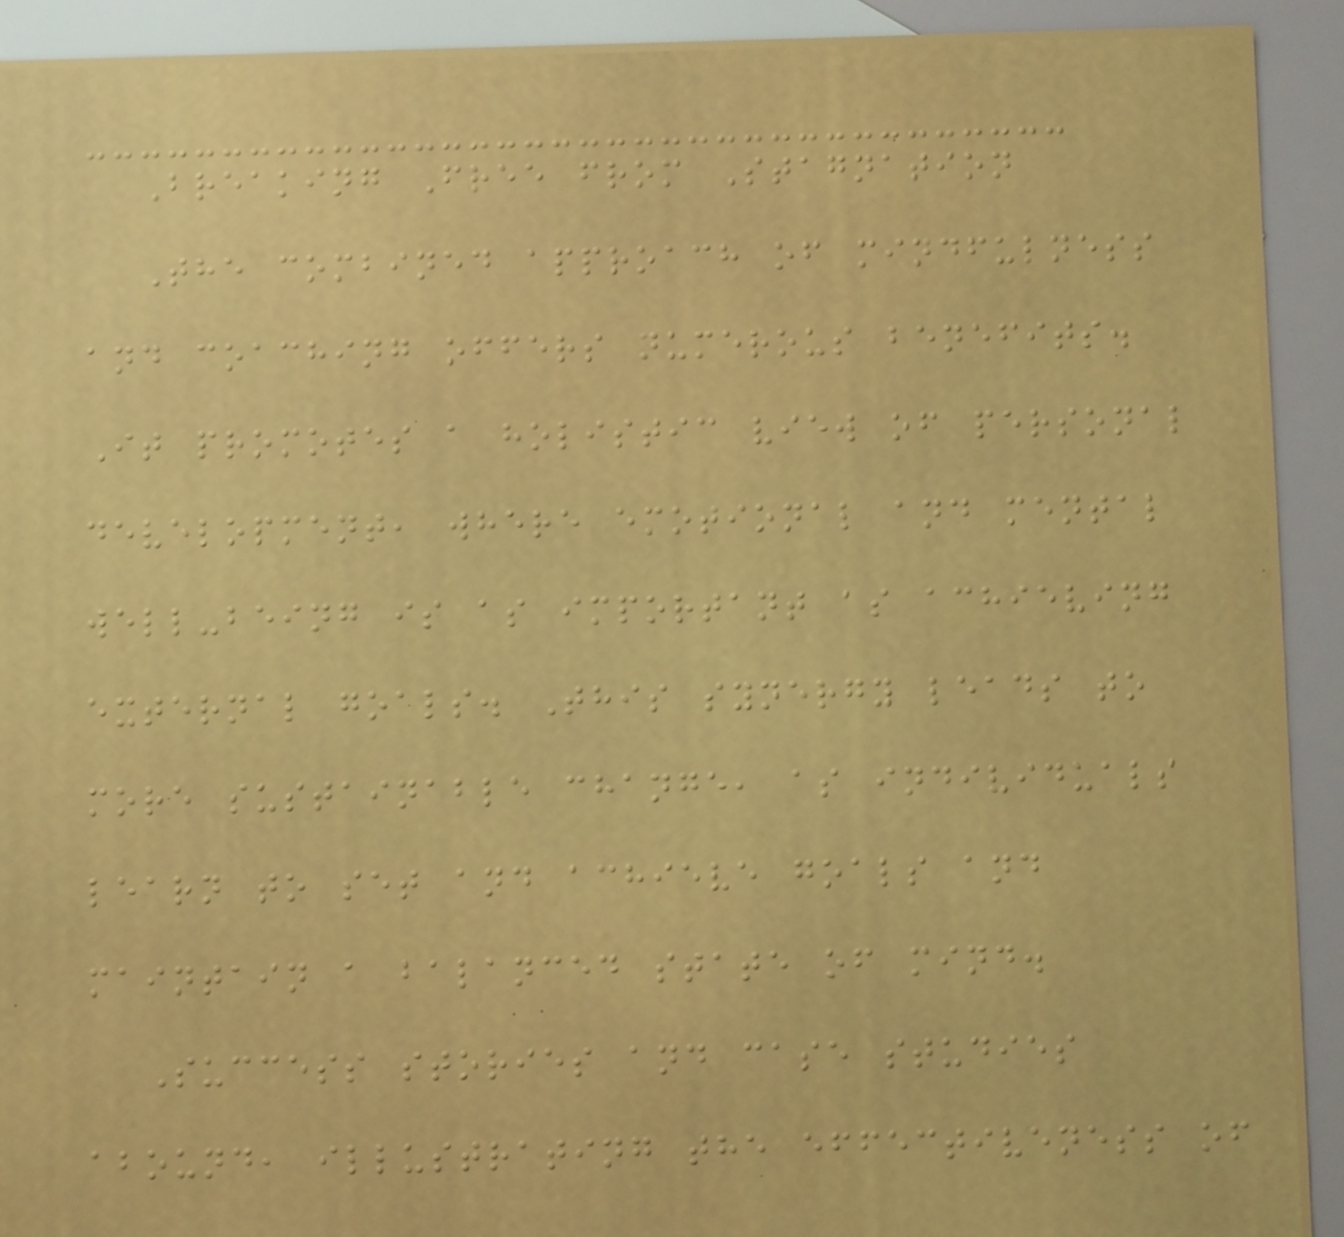Breaking Free from Stagnation
The combined approach of mindfulness
and coaching offers numerous benefits.
It promotes a holistic view of personal
development, where emotional and mental
well-being is as important as achieving
external goals. This synergy leads to
more sustainable change, as individuals
learn to set and achieve goals and
maintain a balanced state of mind.
Success stories and case studies
abound, illustrating the effectiveness of
